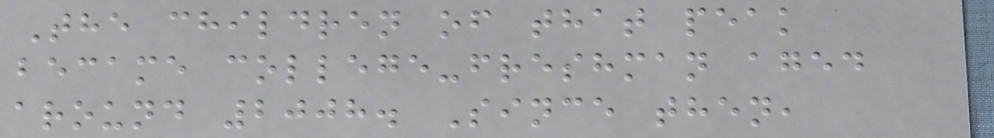The children of that peak
became college-freshman aged
around 2008. Since then,
